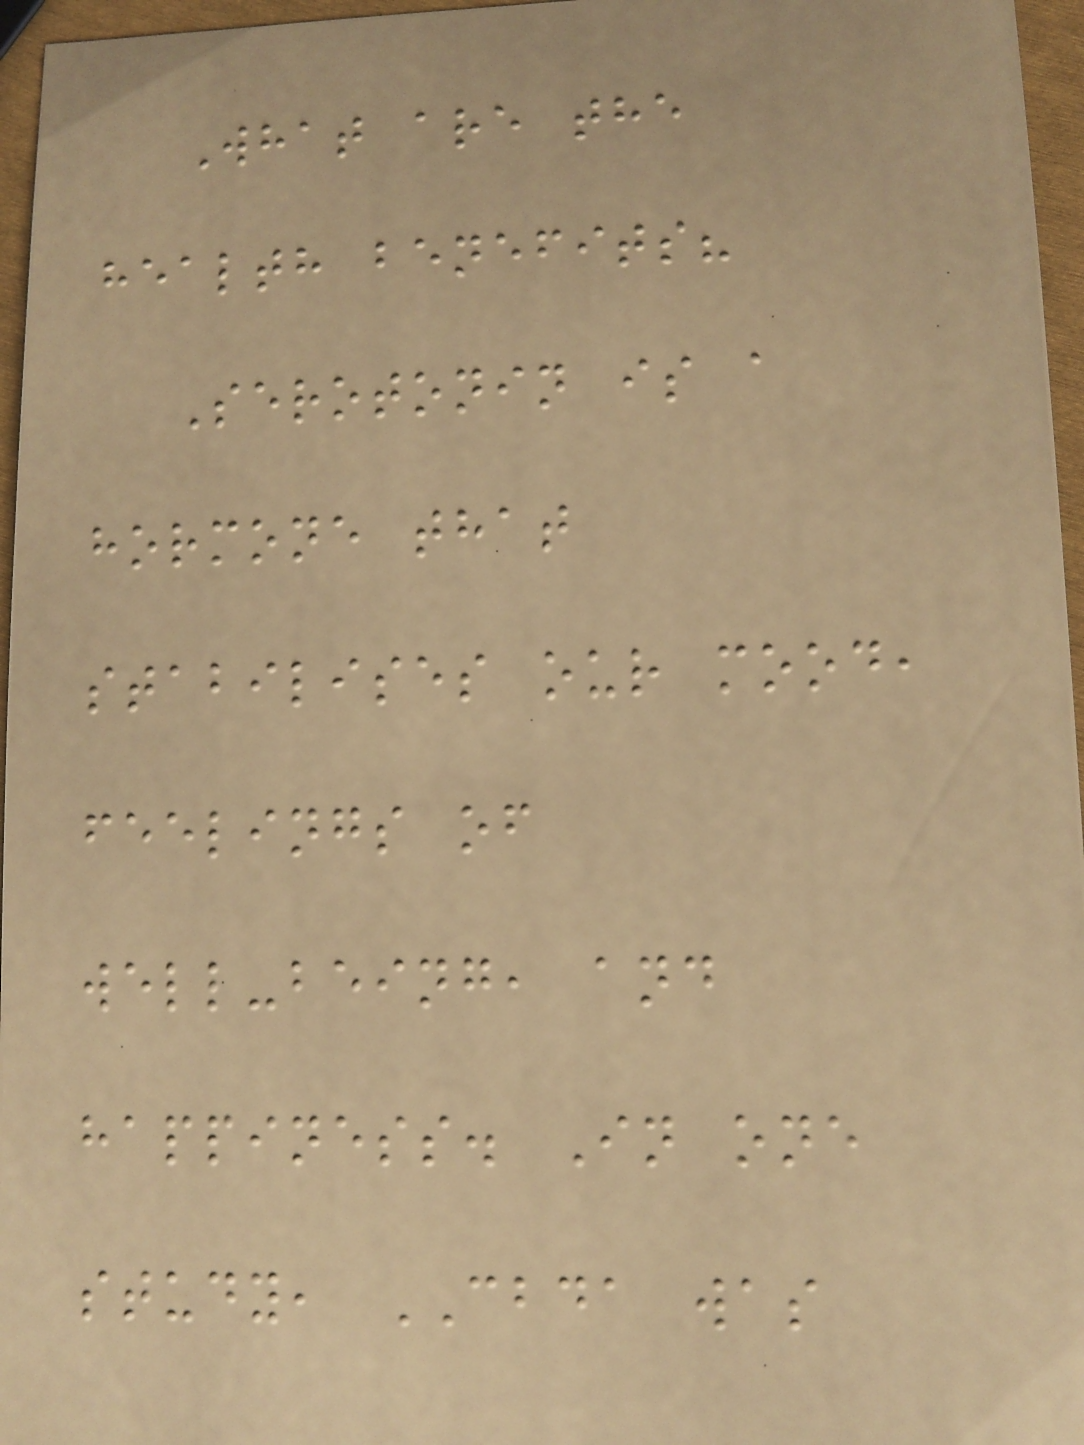What are the
health benefits?
Serotonin is a
hormone that
stabilises our mood,
feelings of
well-being, and
happiness. In one
study, CBDA was
